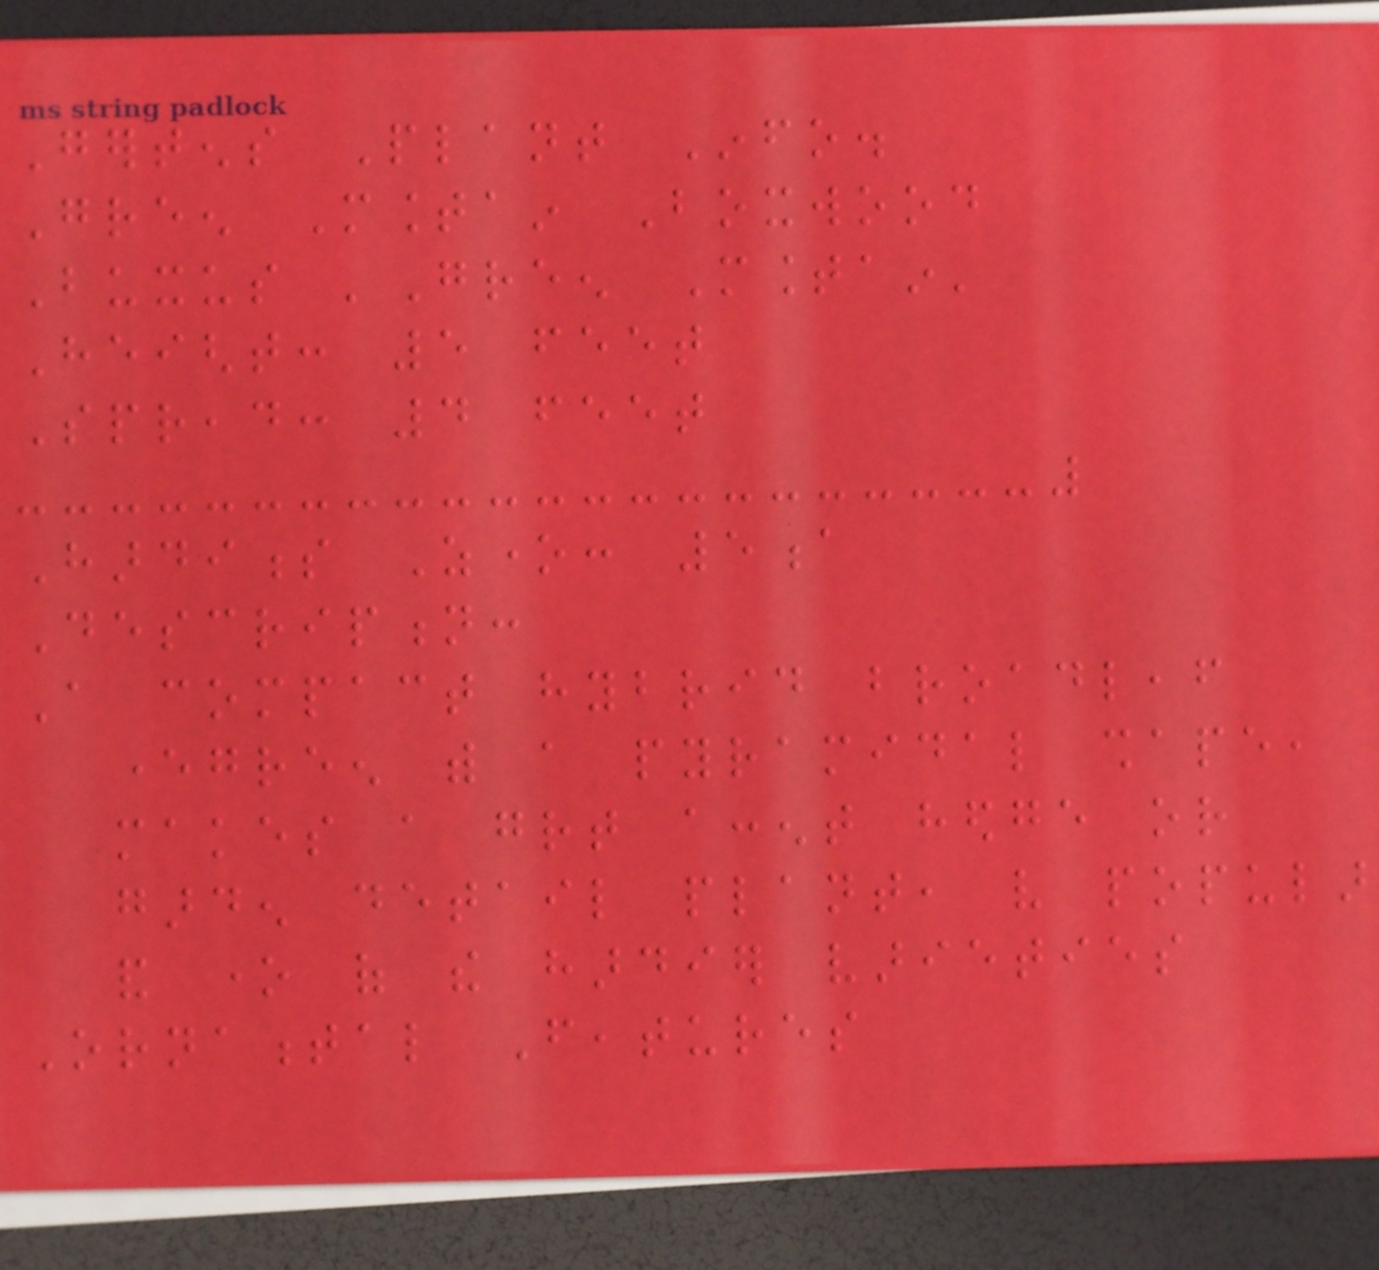Gertens Plant Info.
Green Mountain Boxwood
Buxus 'Green Mountain'
Height: 5 feet
Spread: 4 feet
Hardiness Zone: 5a
Description:
A compact hybrid broadleaf
evergreen with a pyramidal shape,
makes a great accent hedge or
garden detail plant, very popular
and one of the hardier varieties
Ornamental Features
